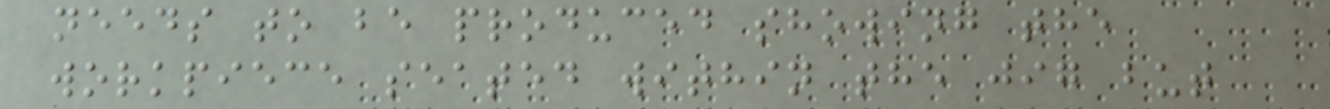needs to be produced showing the
workpiece seated within the jig but
